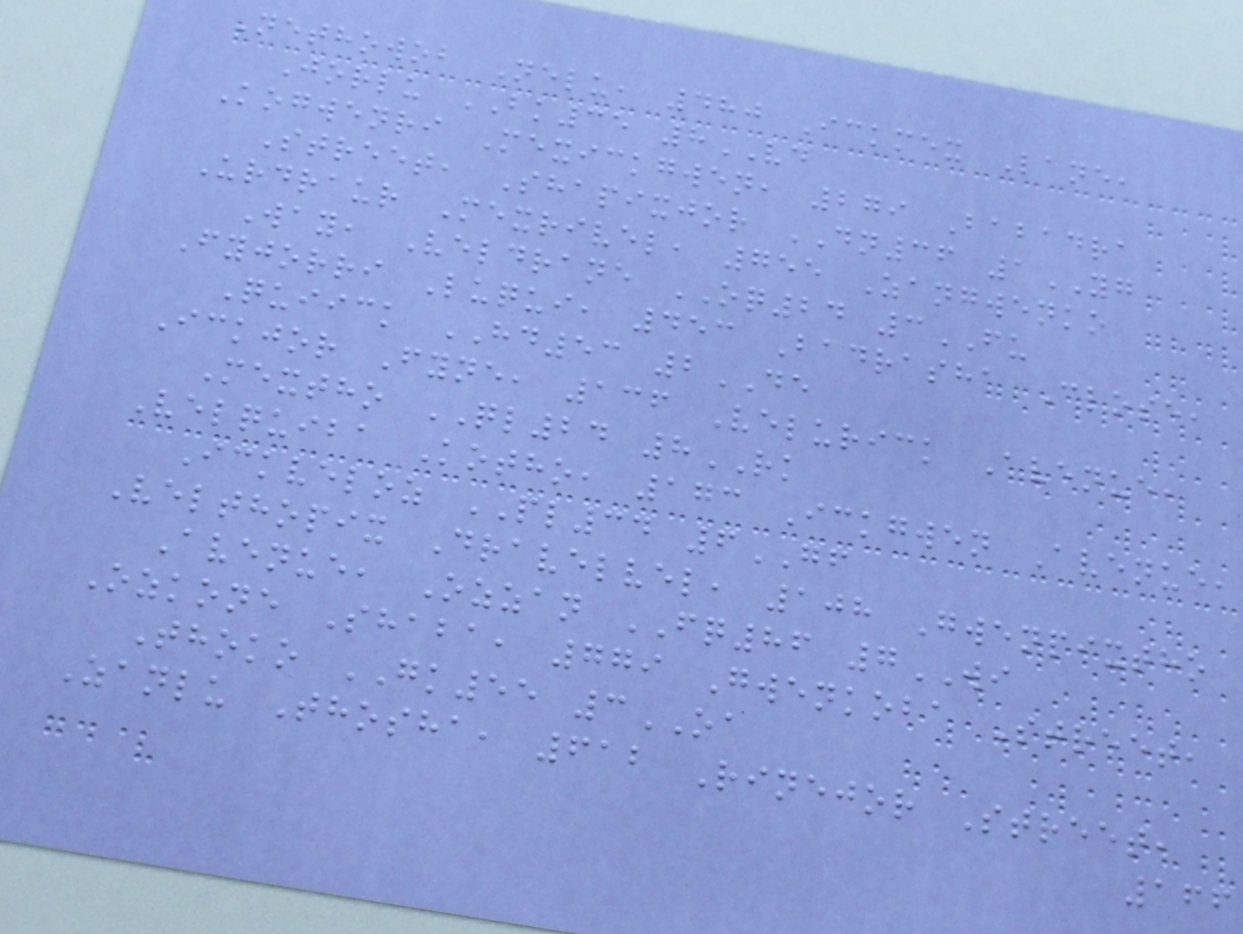Nethowob Nelu, 480 Ickmex Lane,
Jorlu BK35 8VD
Kogwenri Mexickgwen, 279 Babadra
Street, Shapixjor DN36 1YG
Urdraur Mexrivel, 755 Zangwenko
Way, Veldrane OQ24 3FU
Fyjorri Luqui, 453 Badrasha Close,
Quiick HD53 2DE
Ickjor Fyne, 136 Velurick Avenue,
Mextho QL24 8RK
Velquiba Kotho, 173 Ickgwen Avenue,
Ickveloz PL34 6GF
Velthopix Dravelvel, 108 Gwenpixtho
Avenue, Ozzan FQ86 7WI
Ozkone Shaba, 779 Gwenkoba Street,
Thoko GK55 3OA
Zanlu Thosha, 612 Rinejor Street,
166
